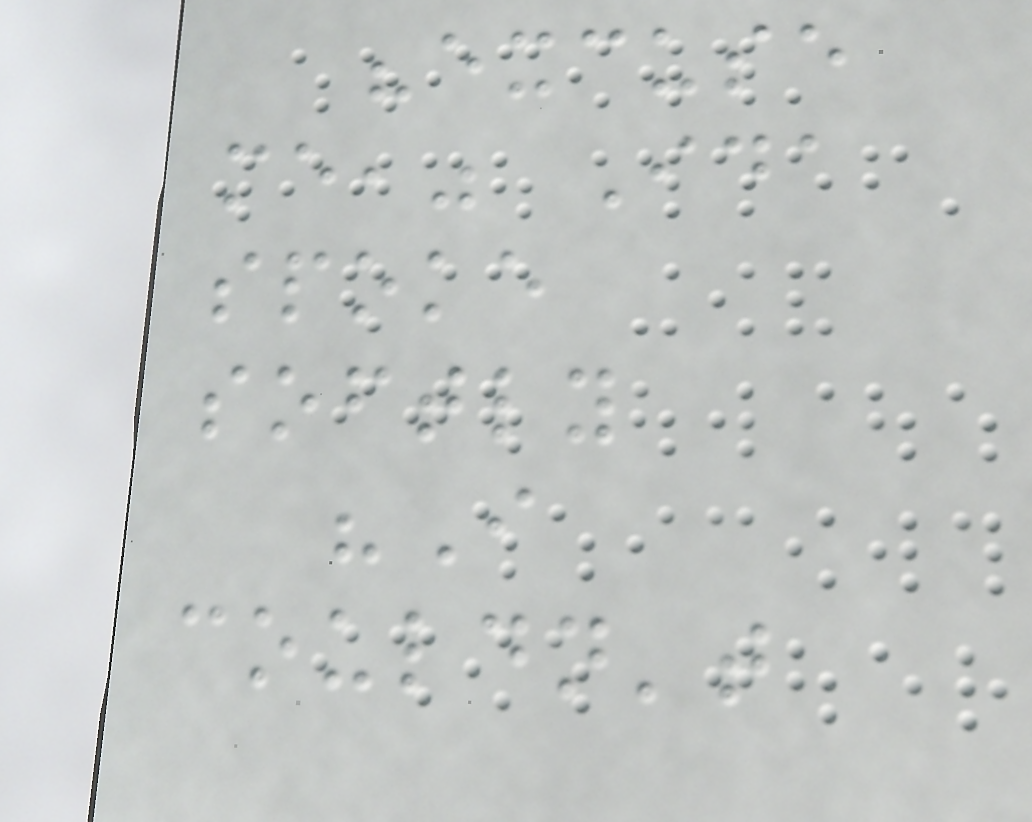"excuse
me," Ida
spoke
softly
"I
couldn't
